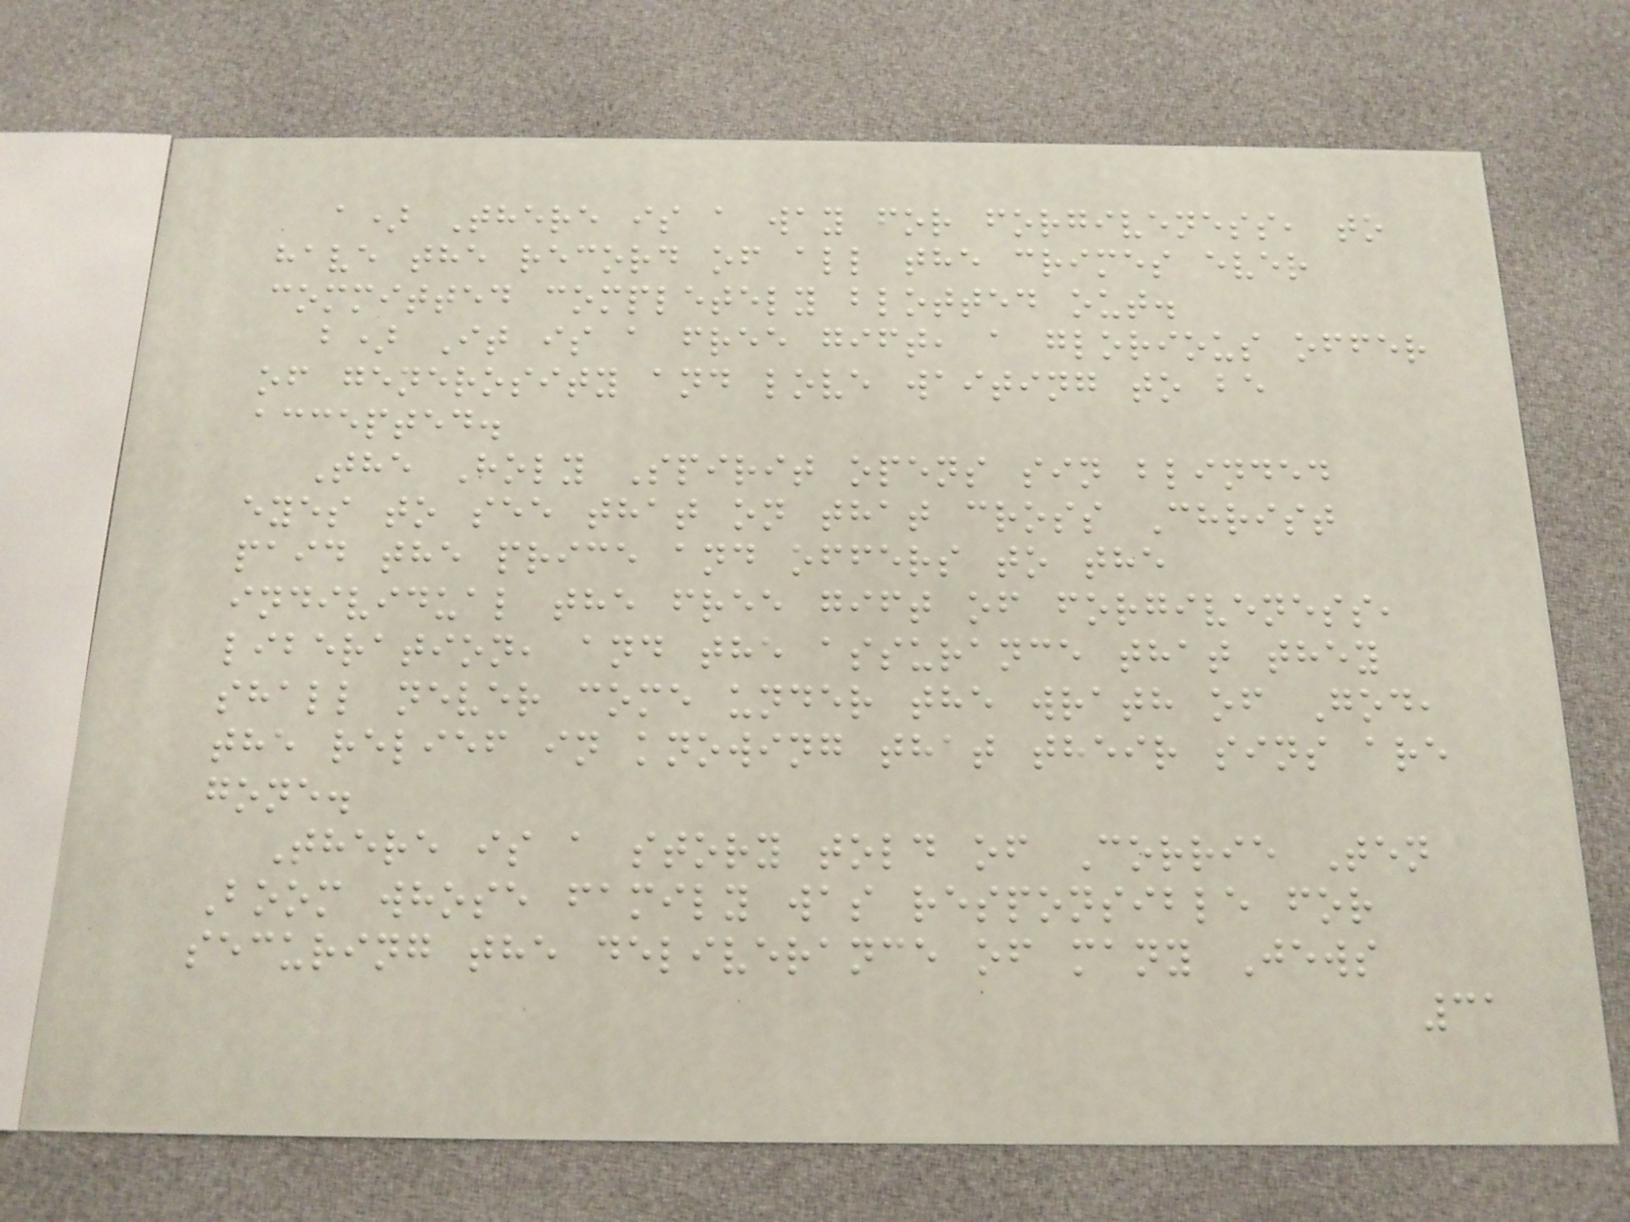a) There is a way for forgiveness, to
have the record of all the crimes ever
committed completely blotted out.
b) It is a free gift, a glorious offer
of generosity and love waiting to be
accepted.
The Holy Spirit opens sin blinded
eyes to see that on that cross Christ
paid the price and offers to the
individual the free gift of forgiveness,
liberation, and the assurance that they
shall never come under the wrath of God,
the relief in knowing that their sins are
gone.
There is a story told of Corrie Ten
Boom whose family was responsible for
securing the deliverance of many Jews
31
